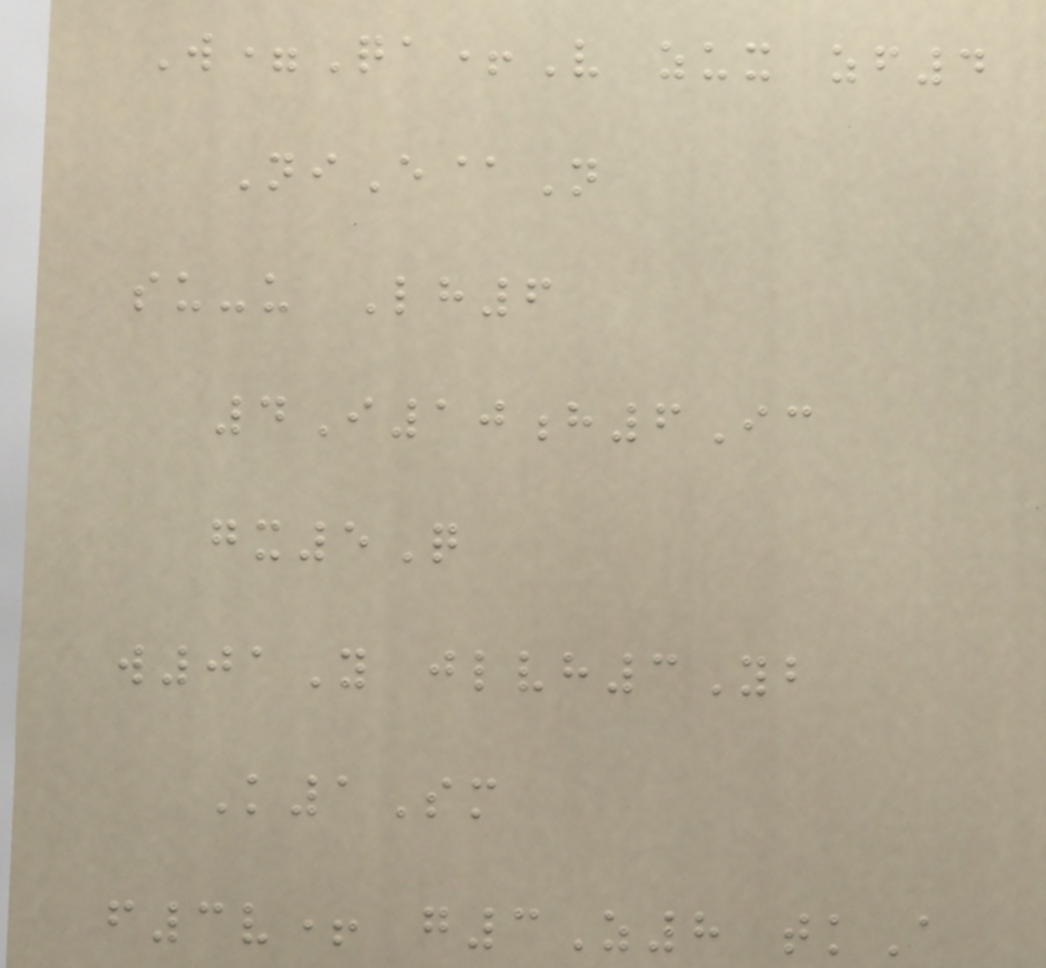W=Qa+V zux zf4
NiE@N
su-u Lh6
4I10h6Ic
gx5Q
w01Y jlvh3Yb
K1Sm
f3v+ g3Z8 tkA
